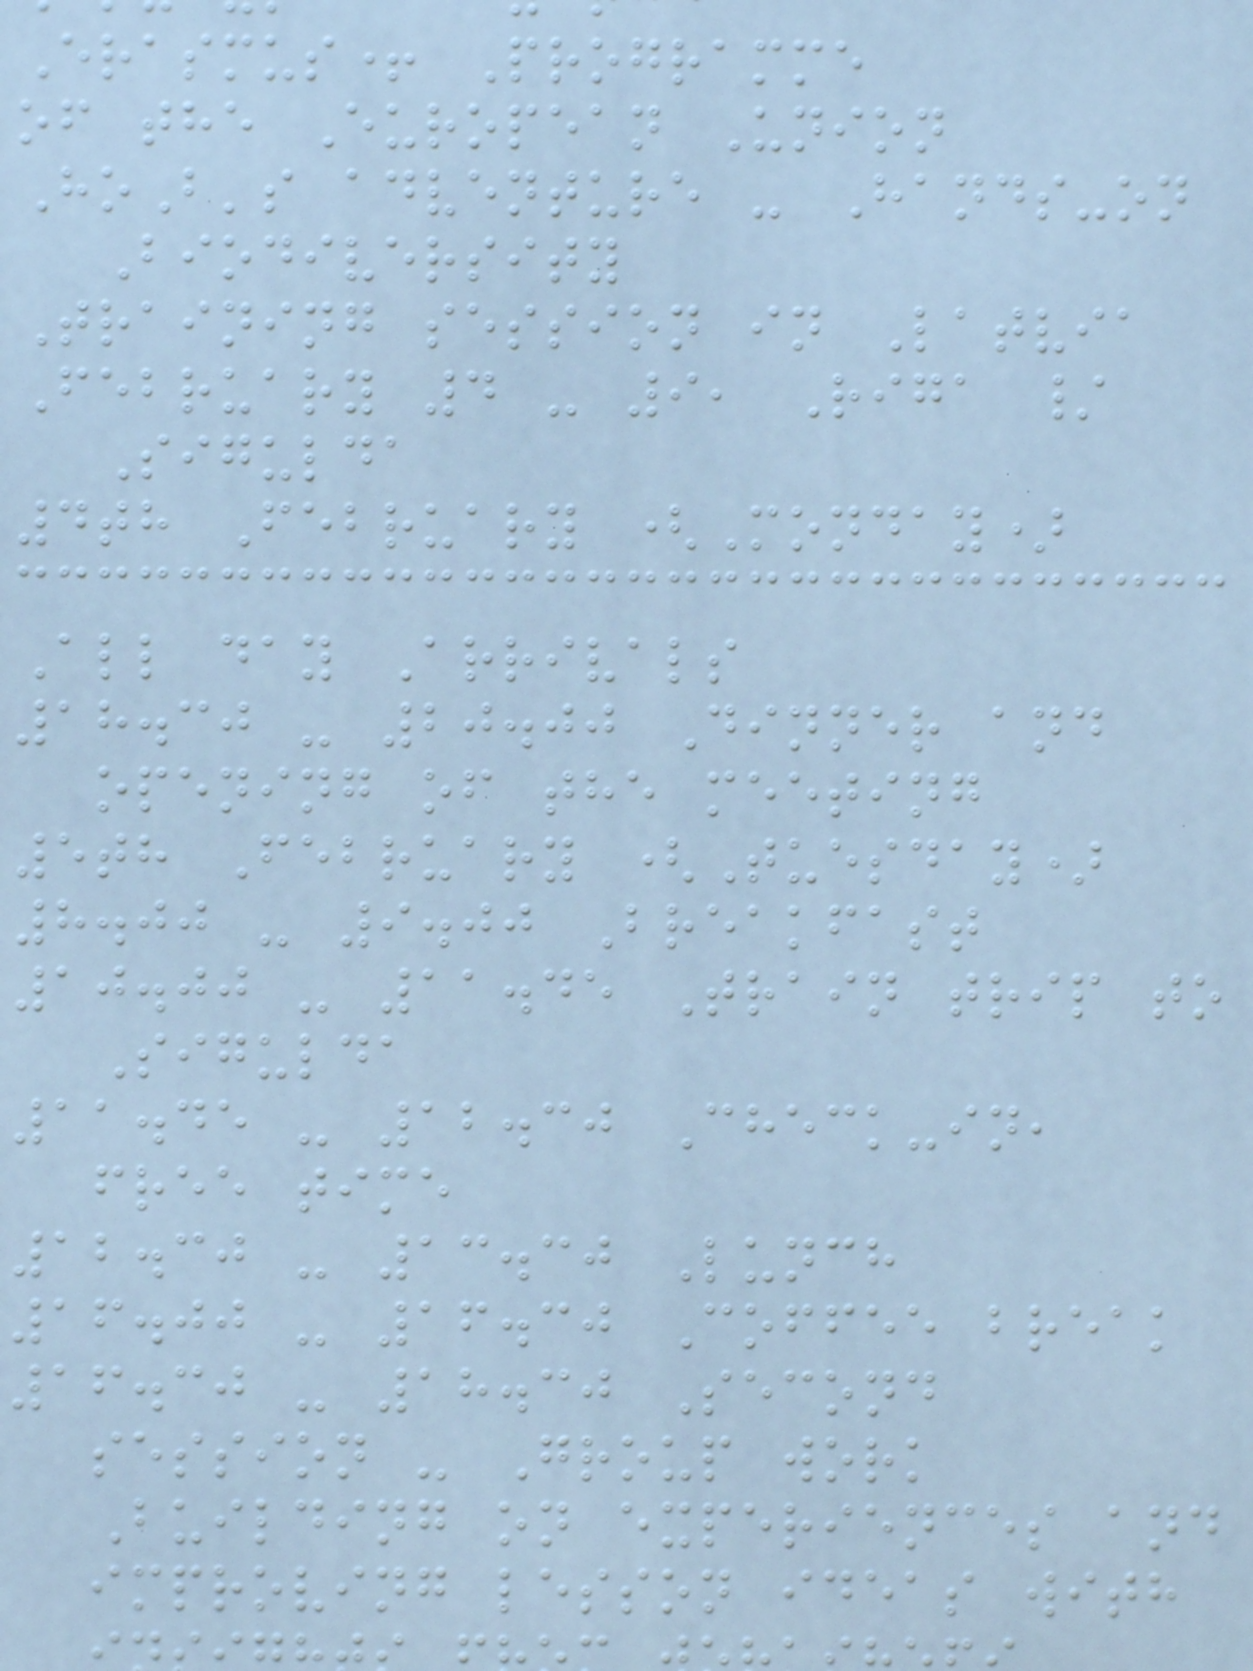Erasmus+ Programme
of the European Union
HoB's adventure - Hands-on
Biodiversity
Training session in Latvia
February 4 - 9, Riga /
Sigulda
4th February (Monday)
All day Arrivals
18.30 - 20.00 Dinner and
opening of the meeting
5th February (Tuesday)
8.00 - 9.00 Breakfast
10.00 - 11.45 Train trip to
Sigulda
11.45 - 12.30 Check-in,
free time
12.30 - 13.30 Lunch
16.00 - 16.30 Coffee break
16.30 - 18.30 Second
session - Group work
Building on experiences and
improving lesson ideas with
